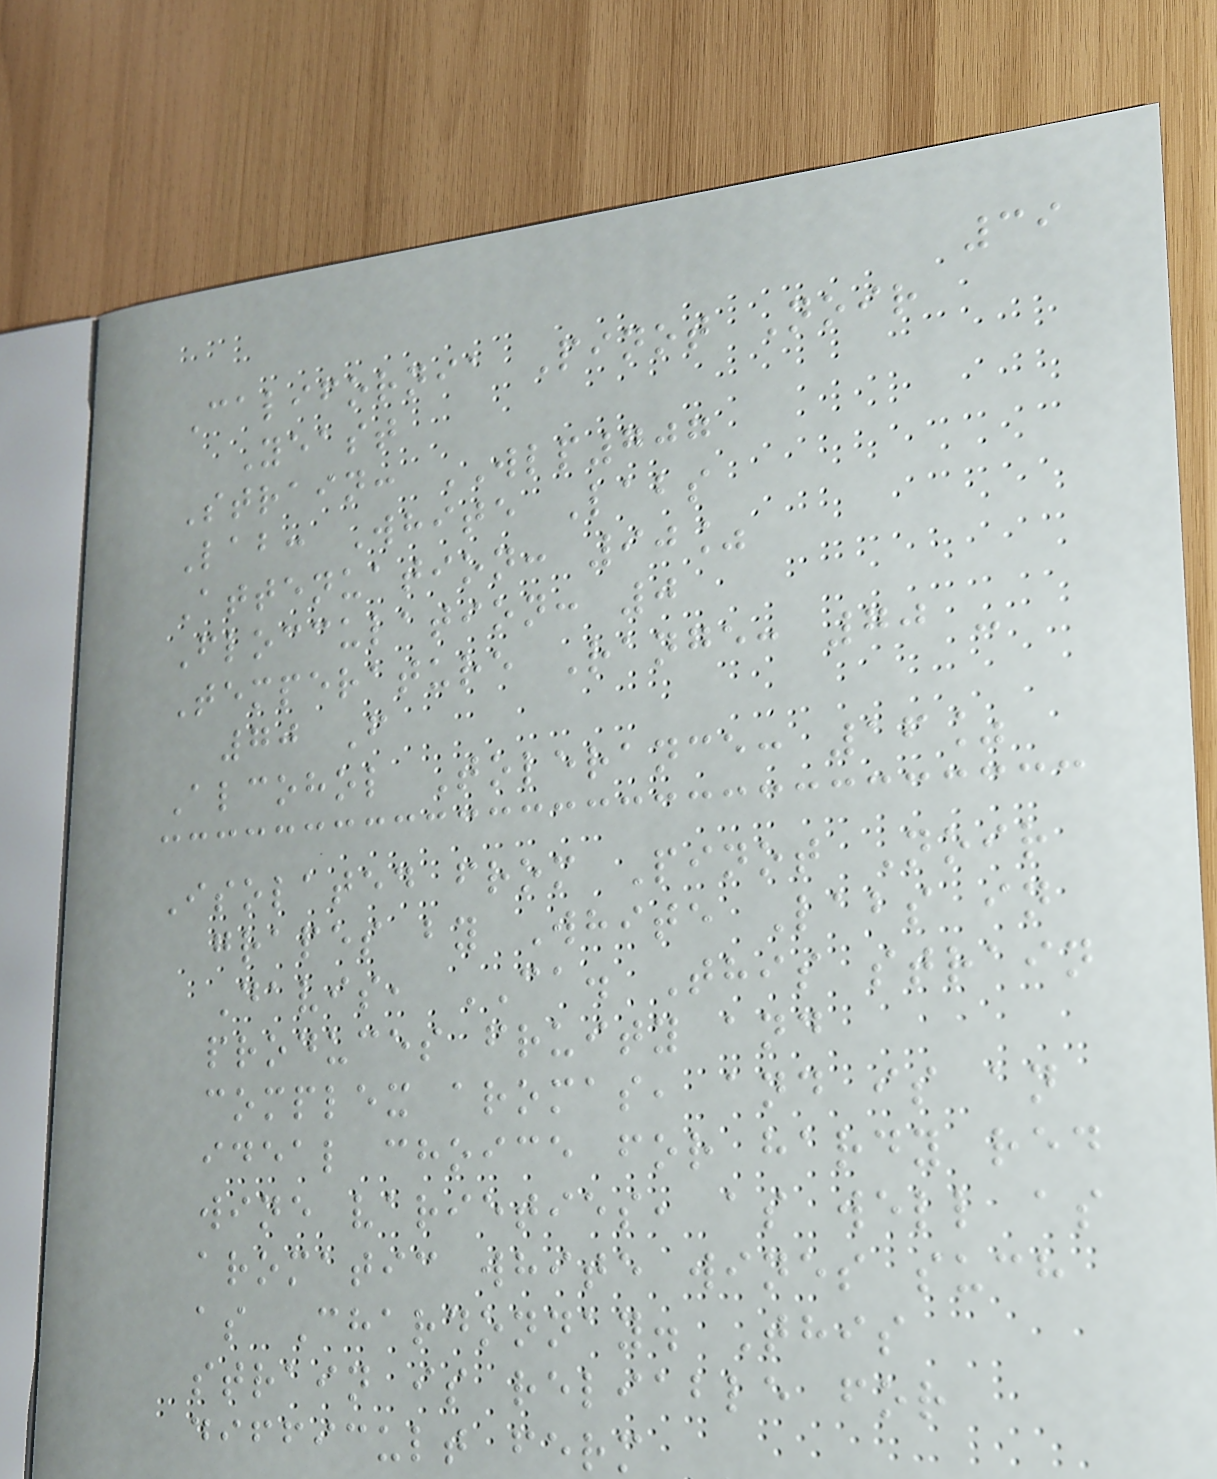39
California Pinot Noir
Yeast
Strain: WLP707
Lab: White Labs
Attenuation: 90%
Flocculation: 0
Temperature Range: 70 -
70 F
Alcohol Tolerance: 16%
Isolated from Pinot Noir
grapes by White Labs in
Davis, CA. This strain
produces fruity and
complex aromas, and is an
ideal choice for hardy red
wine varieties, as well as
aromatic white wines such
as Chardonnay. This
strain is reliable for
difficult ferm
